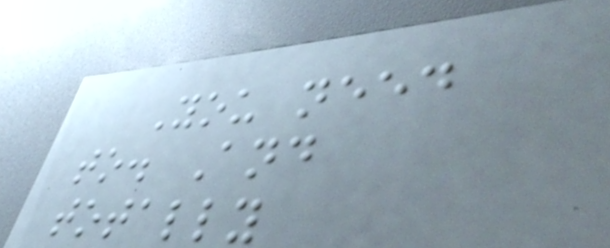You need
to. And
totally
